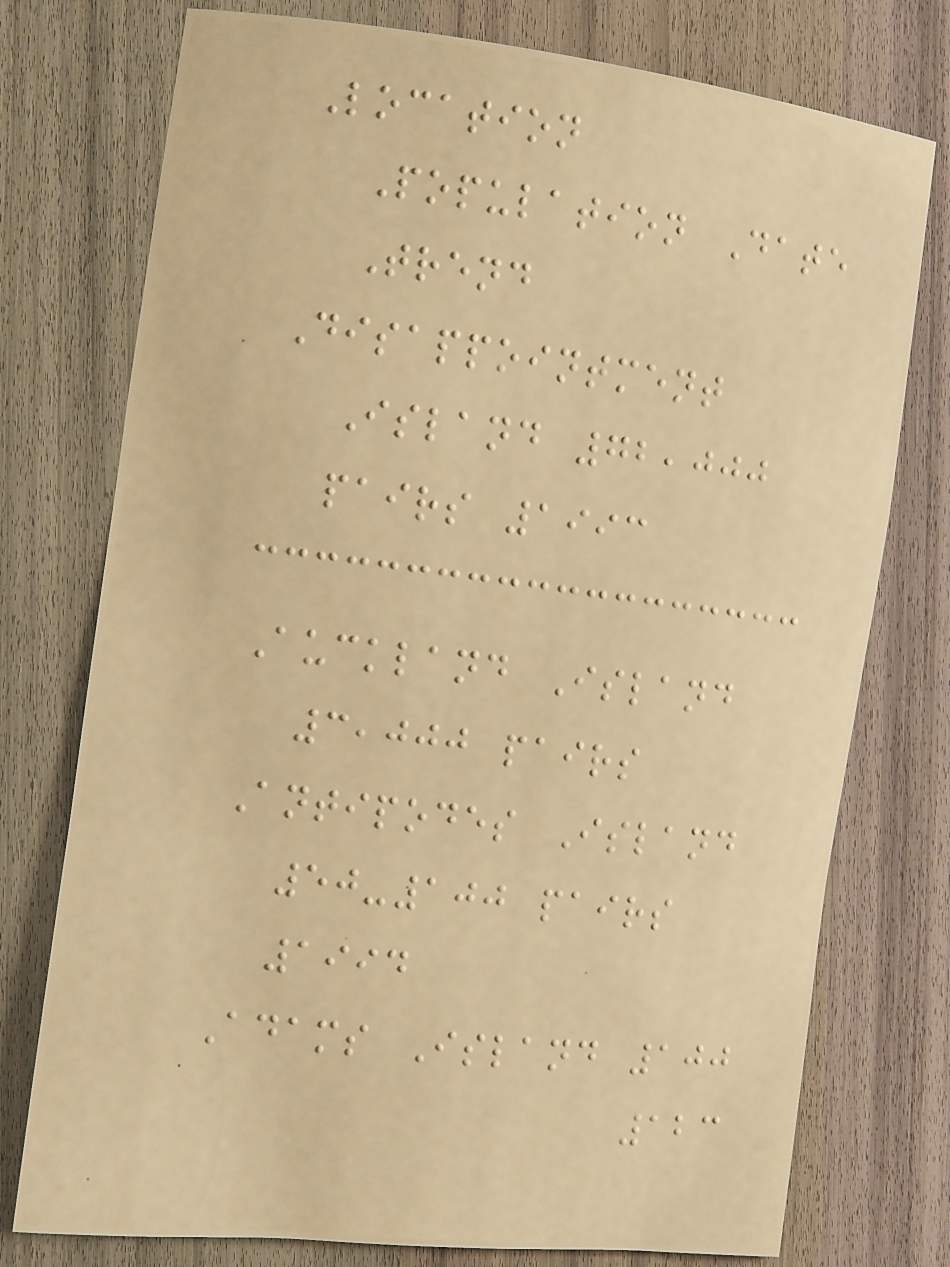Location
Population Date
Trend
Disappointment
Island 72,000
pairs 1993
Auckland Island
3,000 pairs
Antipodes Island
50-100 pairs
1994
Adams Island 100
123
